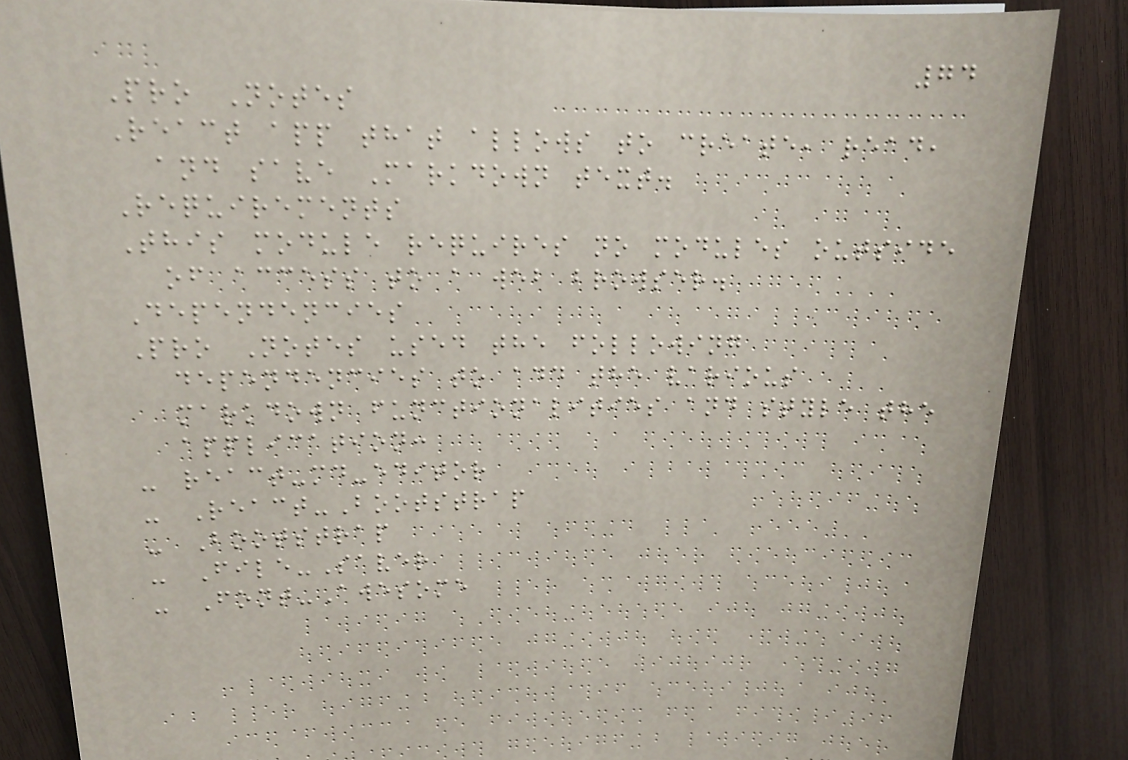74
Pro Notes
React app that allows to create, read,
and save Markdown text.
Requirements
This module requires no modules outside
of access to a web browser.
Dependencies
Pro Notes used the following
dependencies to add the various
markdown functionalities and style the
application:
- react-md-editor
- React-Bootstrap
- Bootstrap
- File-Saver
- Font-Awesome
